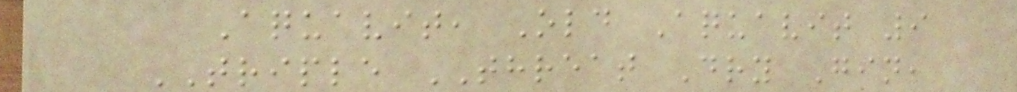Aquavit, Old Aquavit 9
TRIPLE THREAT Dry Gin,
